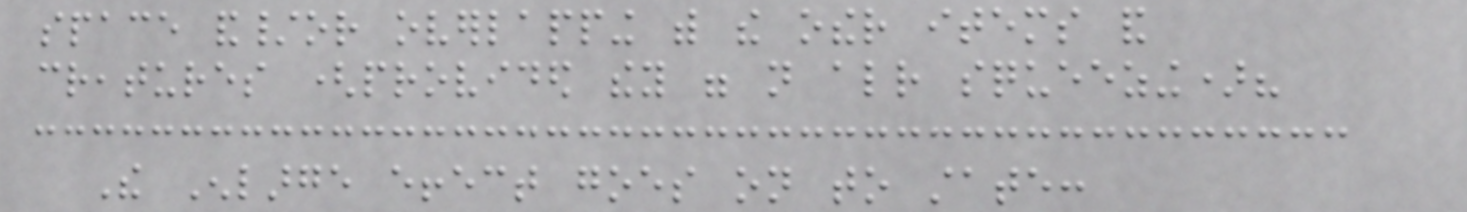space and/or overlapping with the other items and
creatures (provided they were not already squeezing)?
The Enlarge effect goes on to state:
